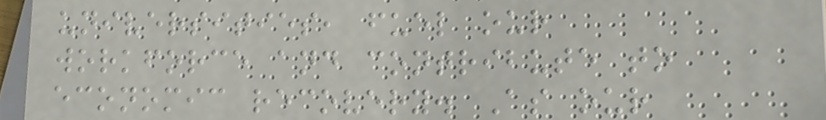universities, fuel our
workforce and contribute to
economic recovery. As our
